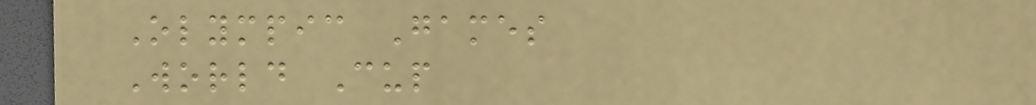Olympic Games
World Cup
